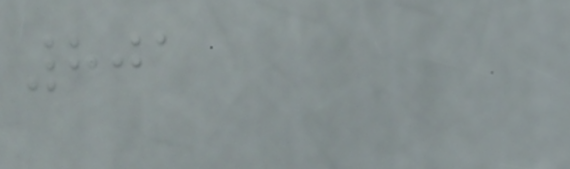801
